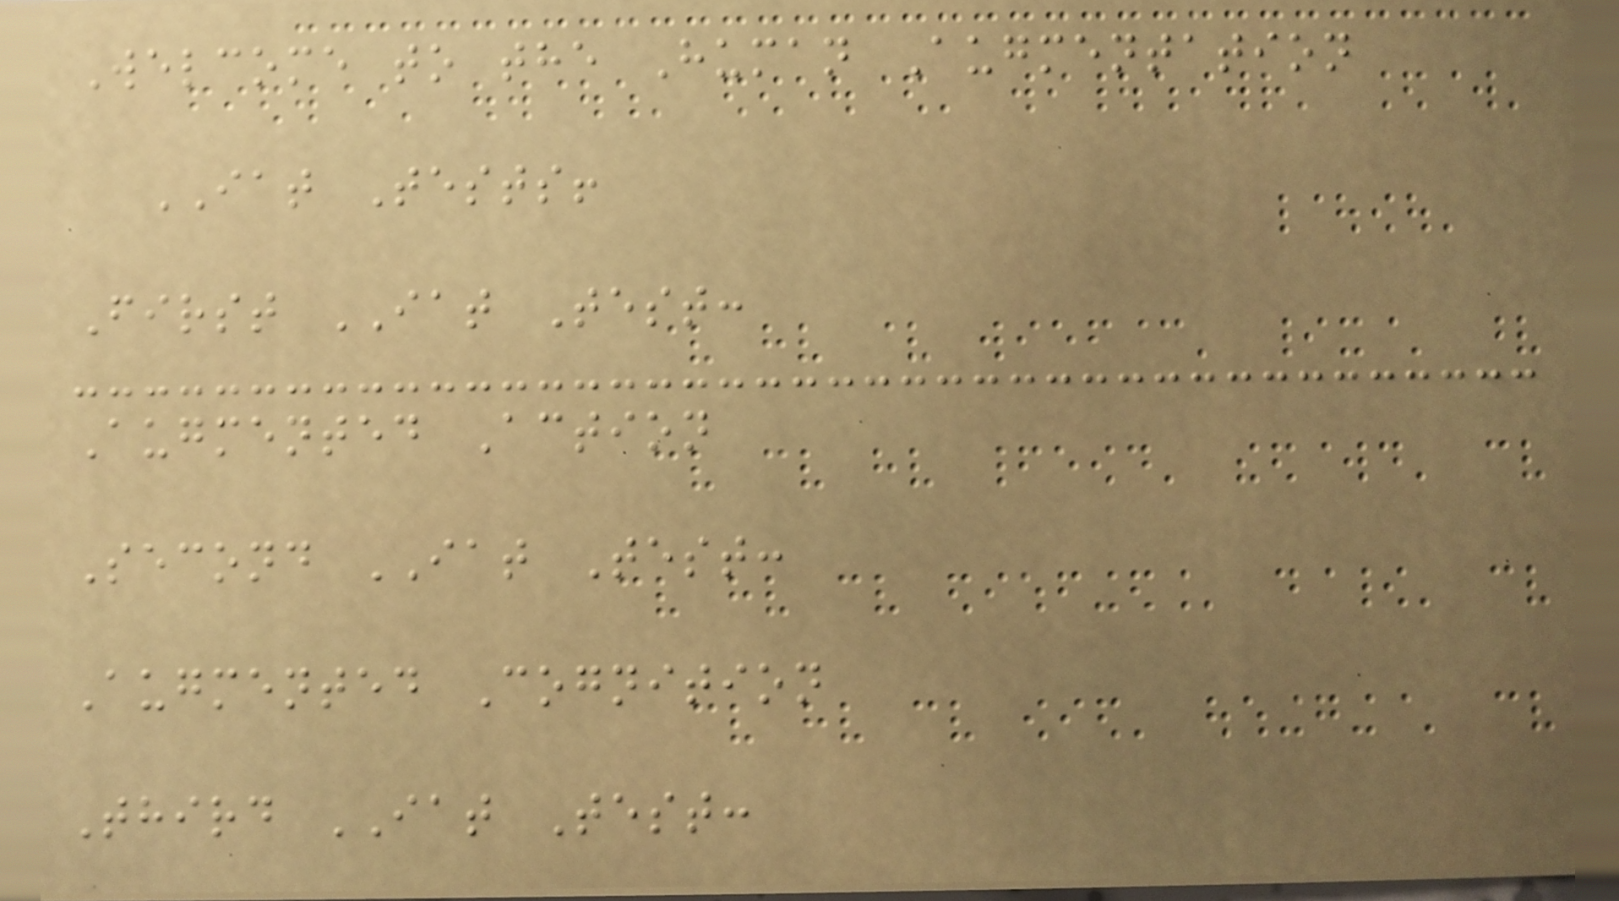Welcome to the Human Augmentation
IAT Tests!
First IAT Test:
Augmented Action
Second IAT Test:
Augmented Cognition
Third IAT Test:
